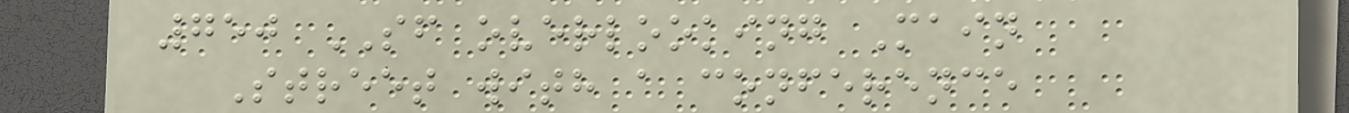750 SF overlooking Main
Street with a conference
